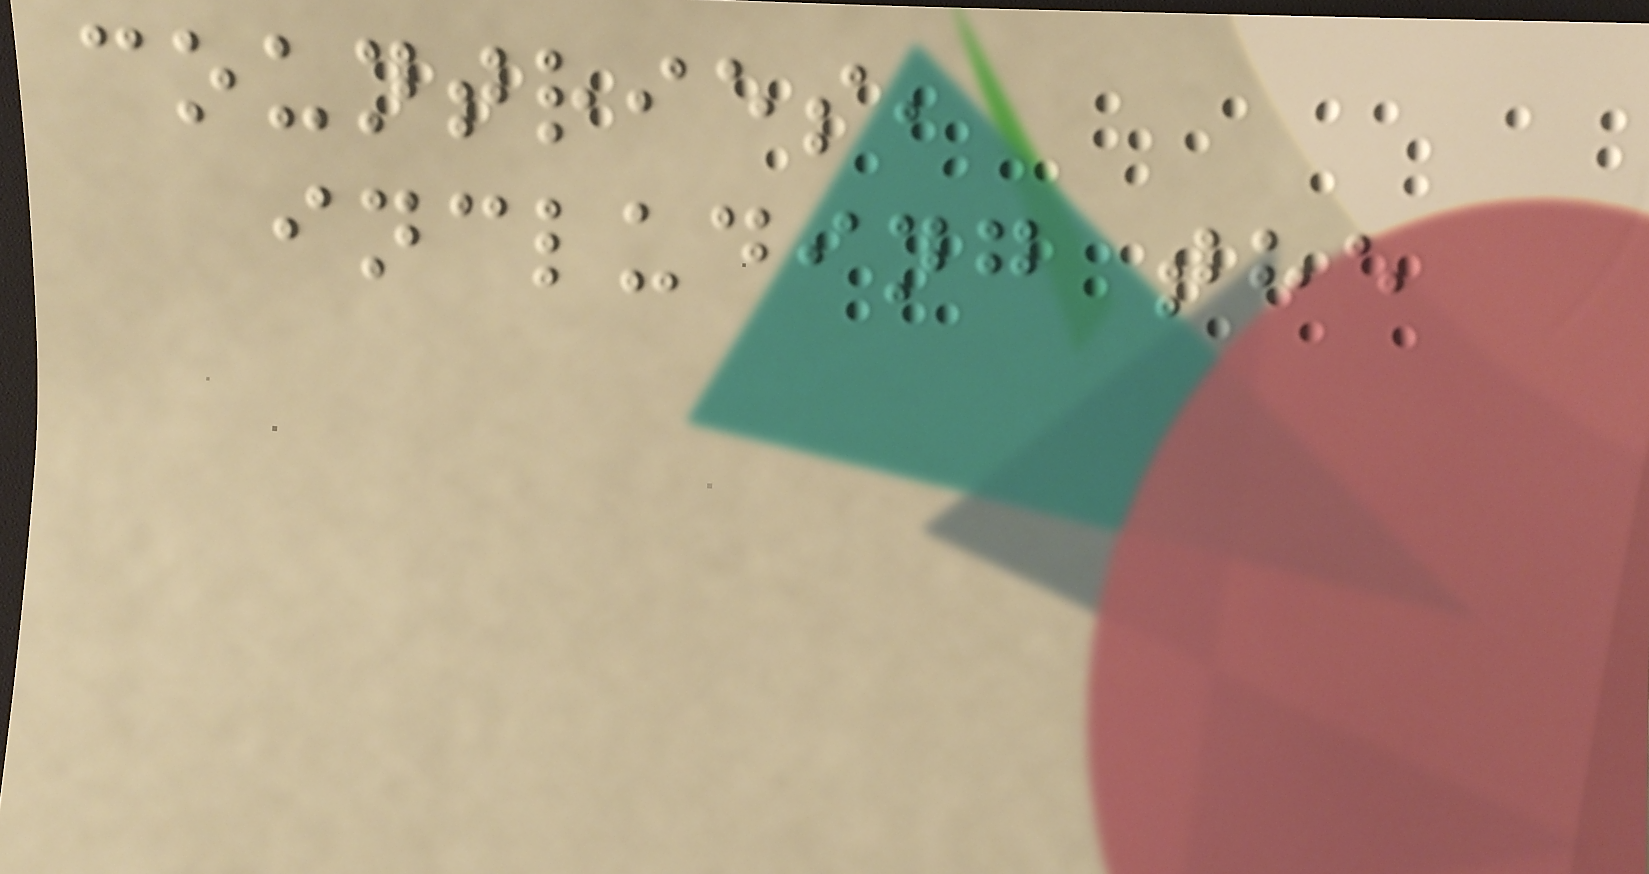countries,
including the
